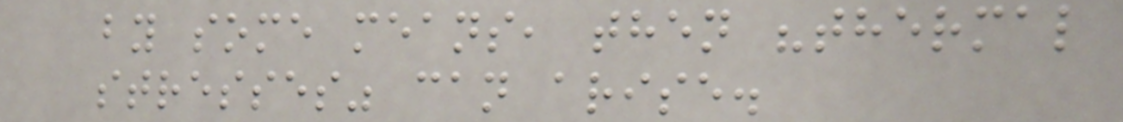by some means, then "thermal
stresses" can arise.
